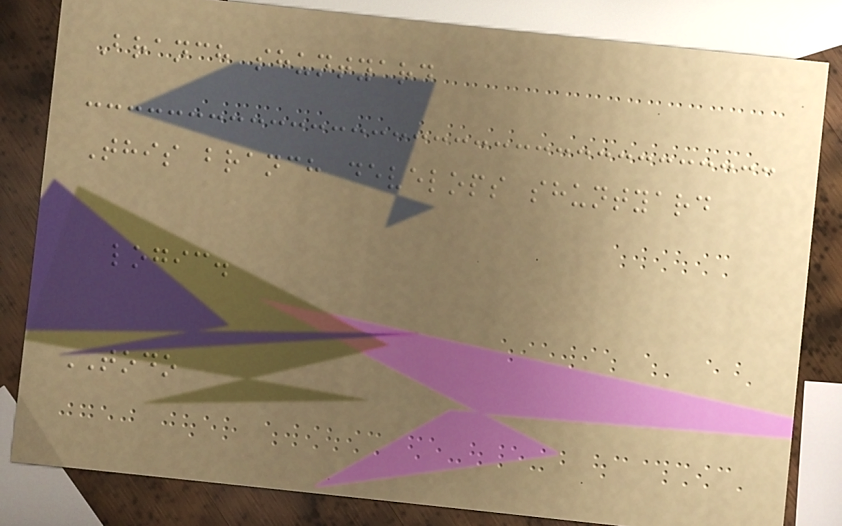Branch shuntyard
This branch develops shuntyard
logic.
TODO
